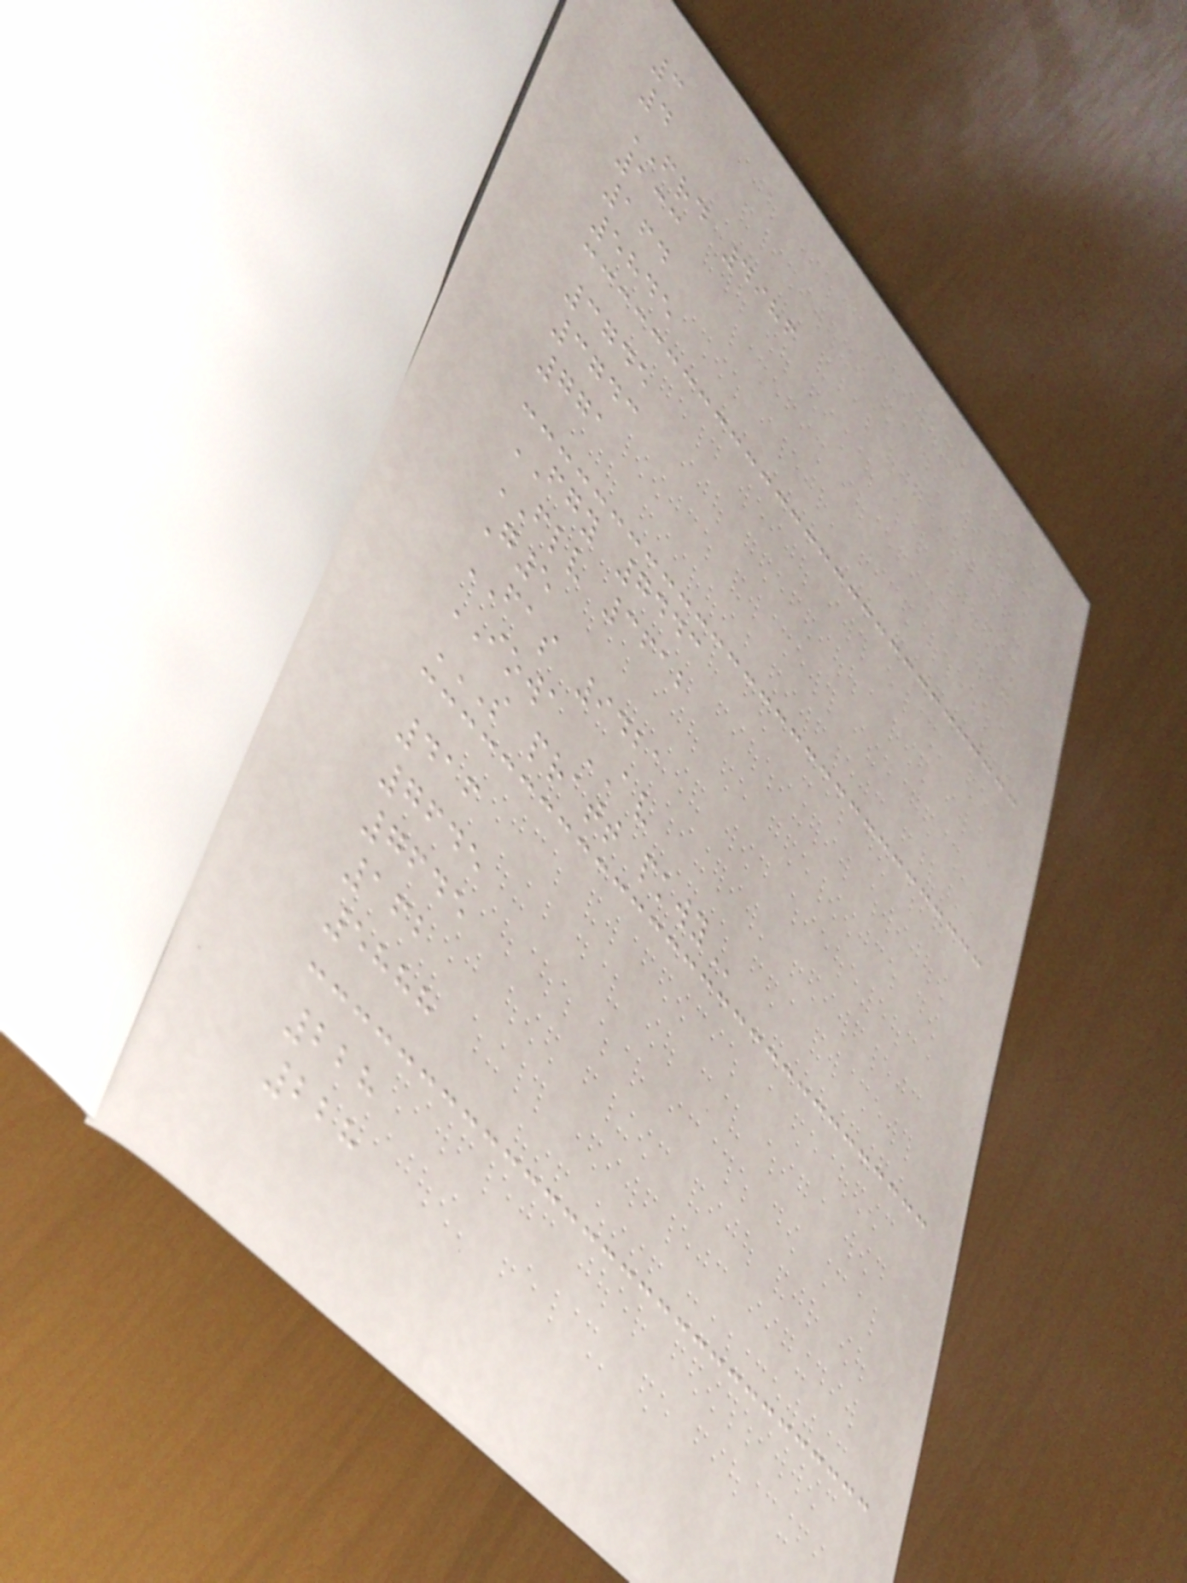3
4
FRD 4986
133
164
5845
3745
3743
771
FGY 7443
FLV 3612
G5
FAS 9421
IOWA AV
S PRATT PKWY
416
7645
7645
162
5888
228
228
